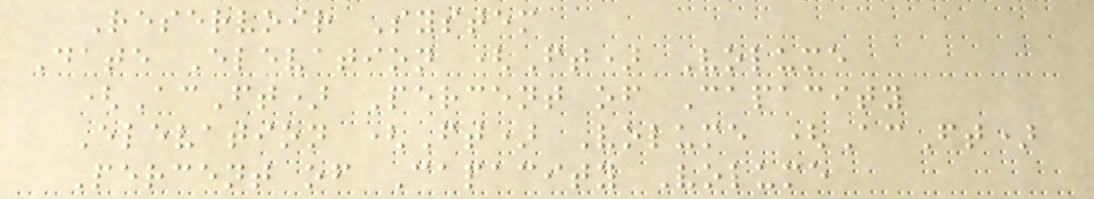Reservoir System
Date Elevation (Ft) Volume
(AcFt) Percent of Capacity
Elevation (Ft) Volume (AcFt)
Percent of Capacity Volume
